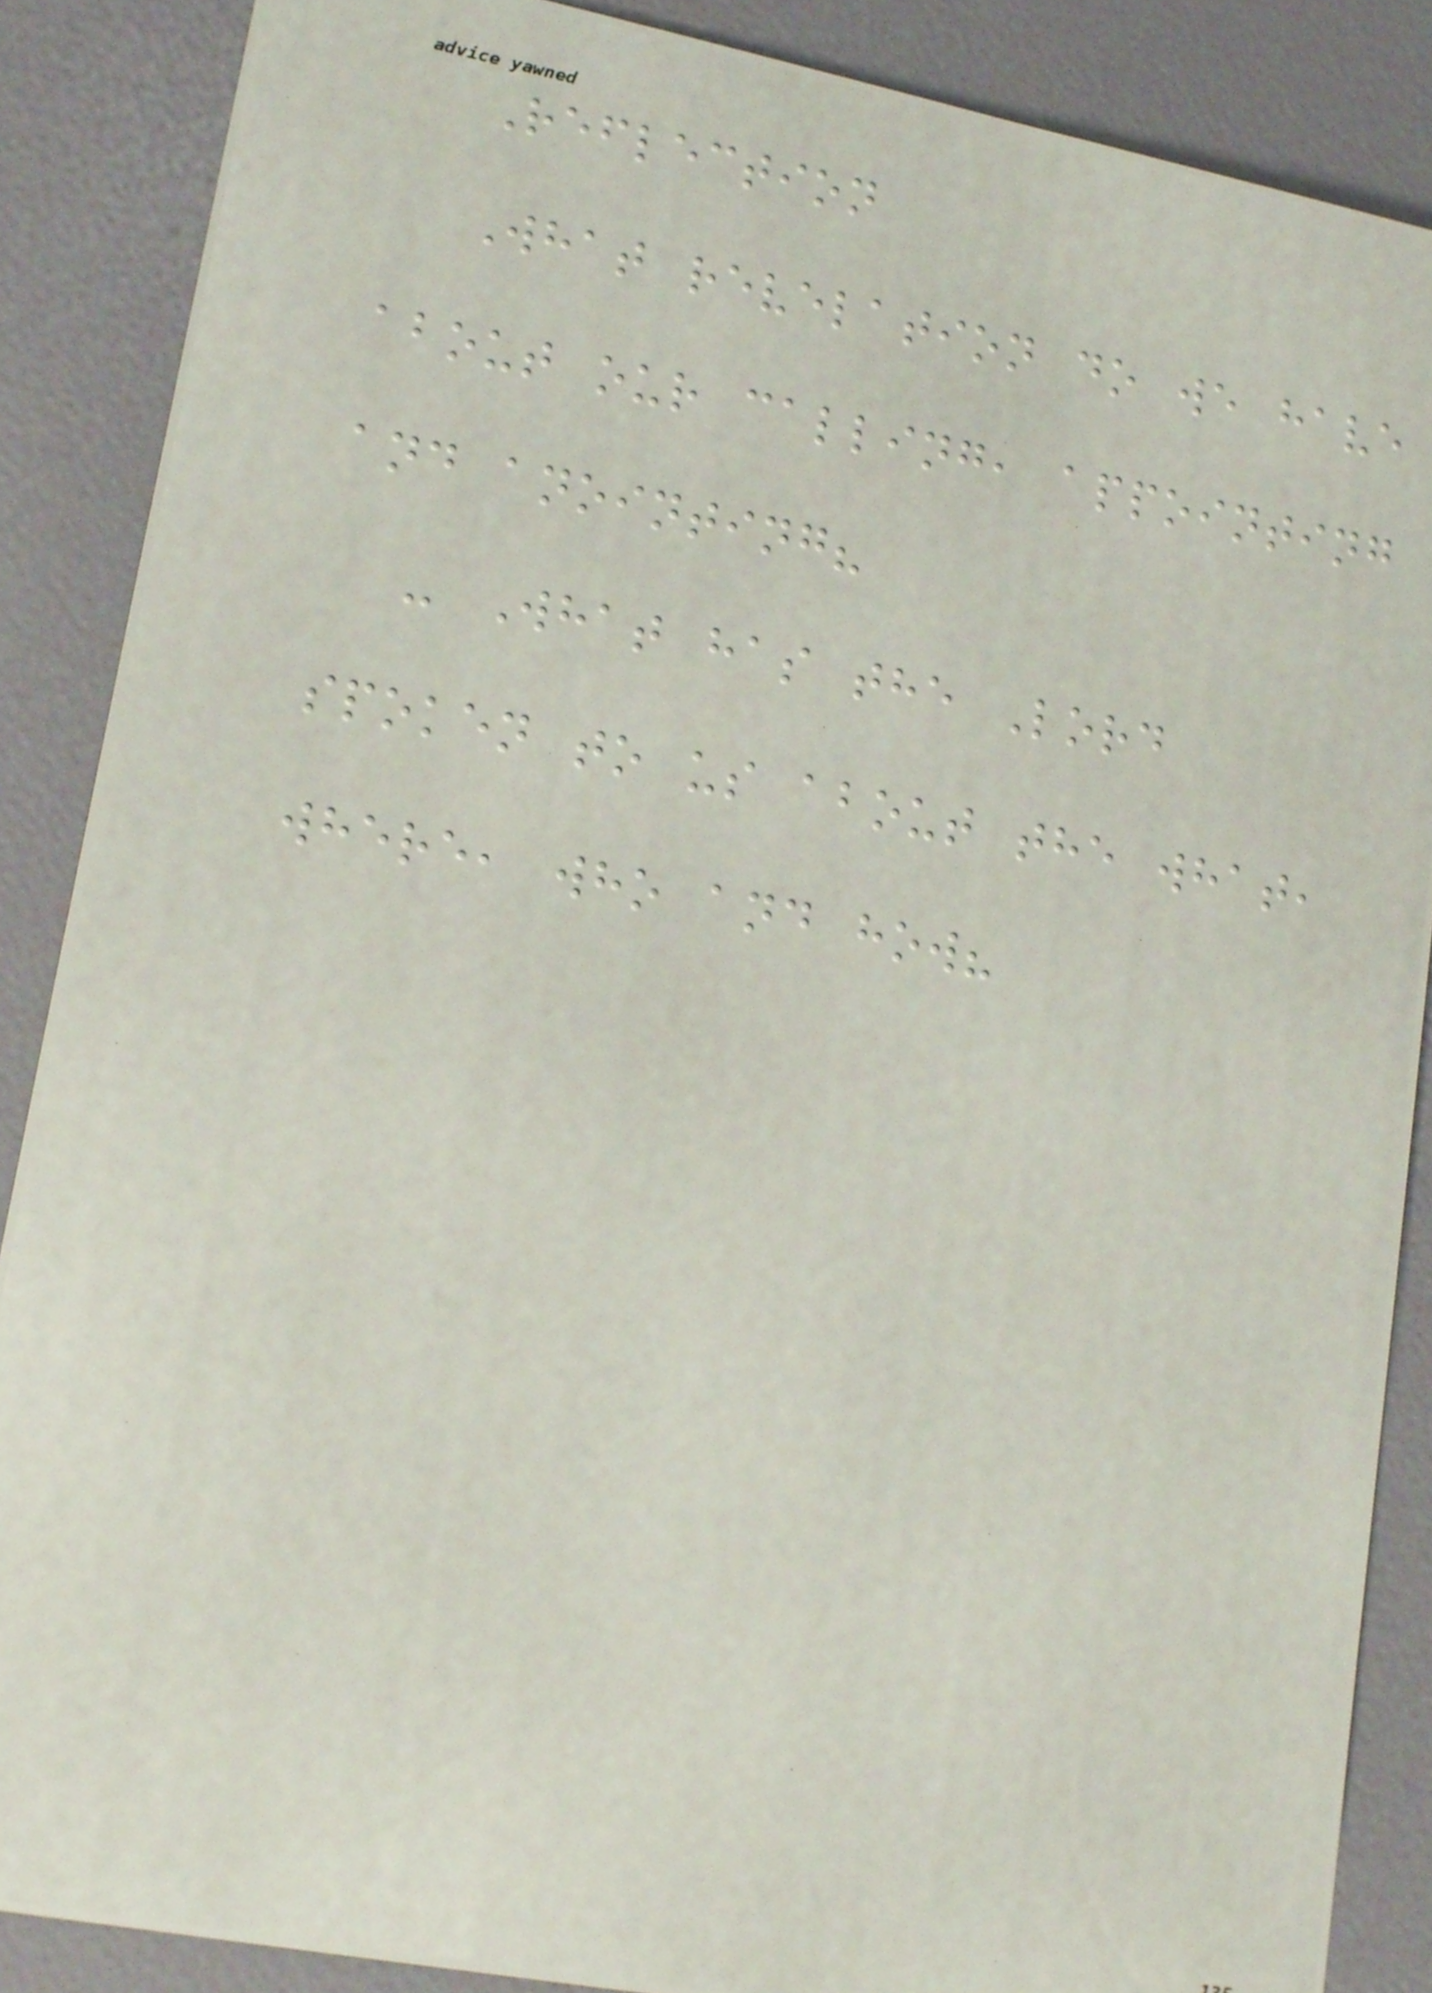Reflection
What revelation do we have
about our calling, appointing
and anointing?
- What has the Lord
spoken to us about the what,
where, who and how?
